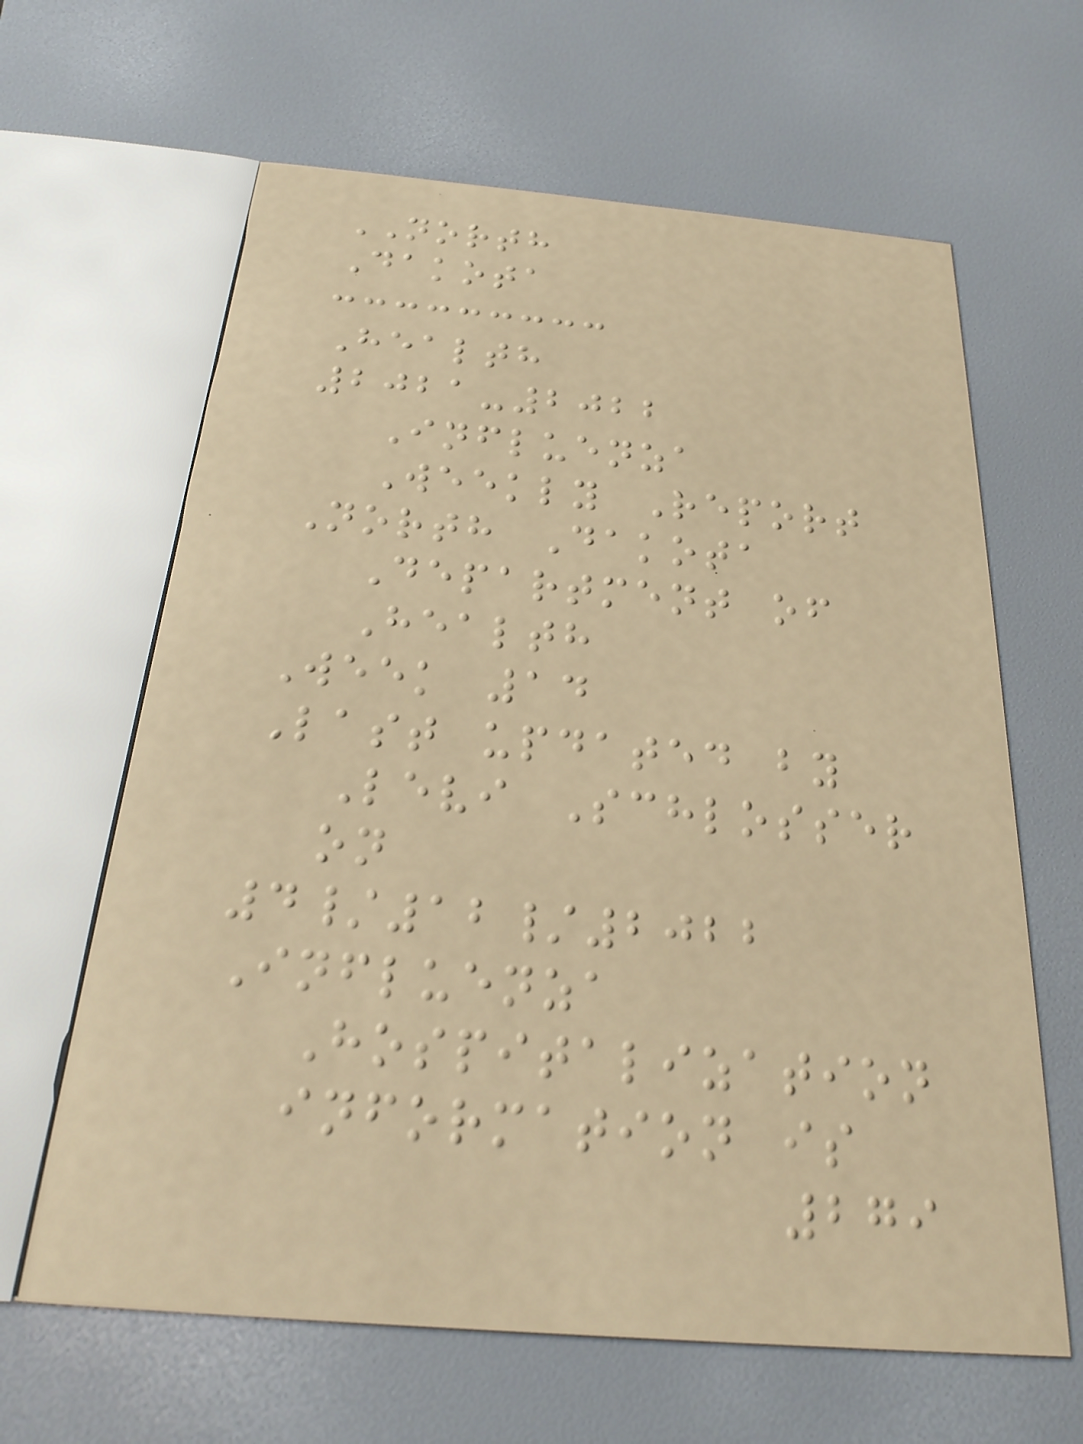NORTH
Dakota
Health
2021-2022
Influenza
Weekly Report
North Dakota
Department of
Health
Week 14
Last updated by
Levi Schlosser
on
4/12/2022
Influenza
Hospitalization
information is
279
